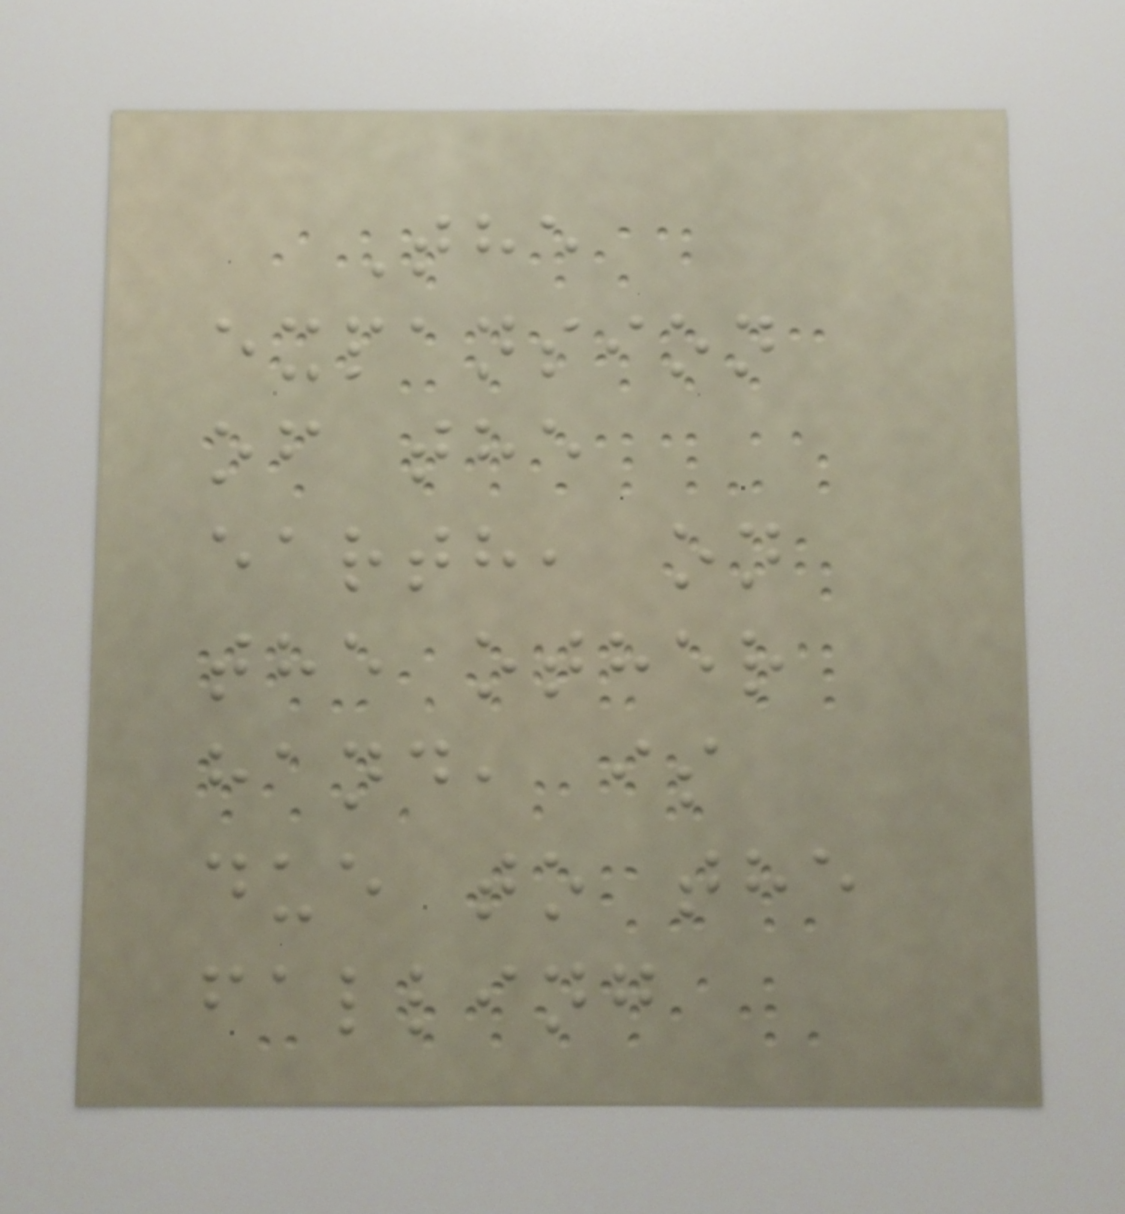The
expansion
of the
earth, on
the other
hand, is
due to the
falling
